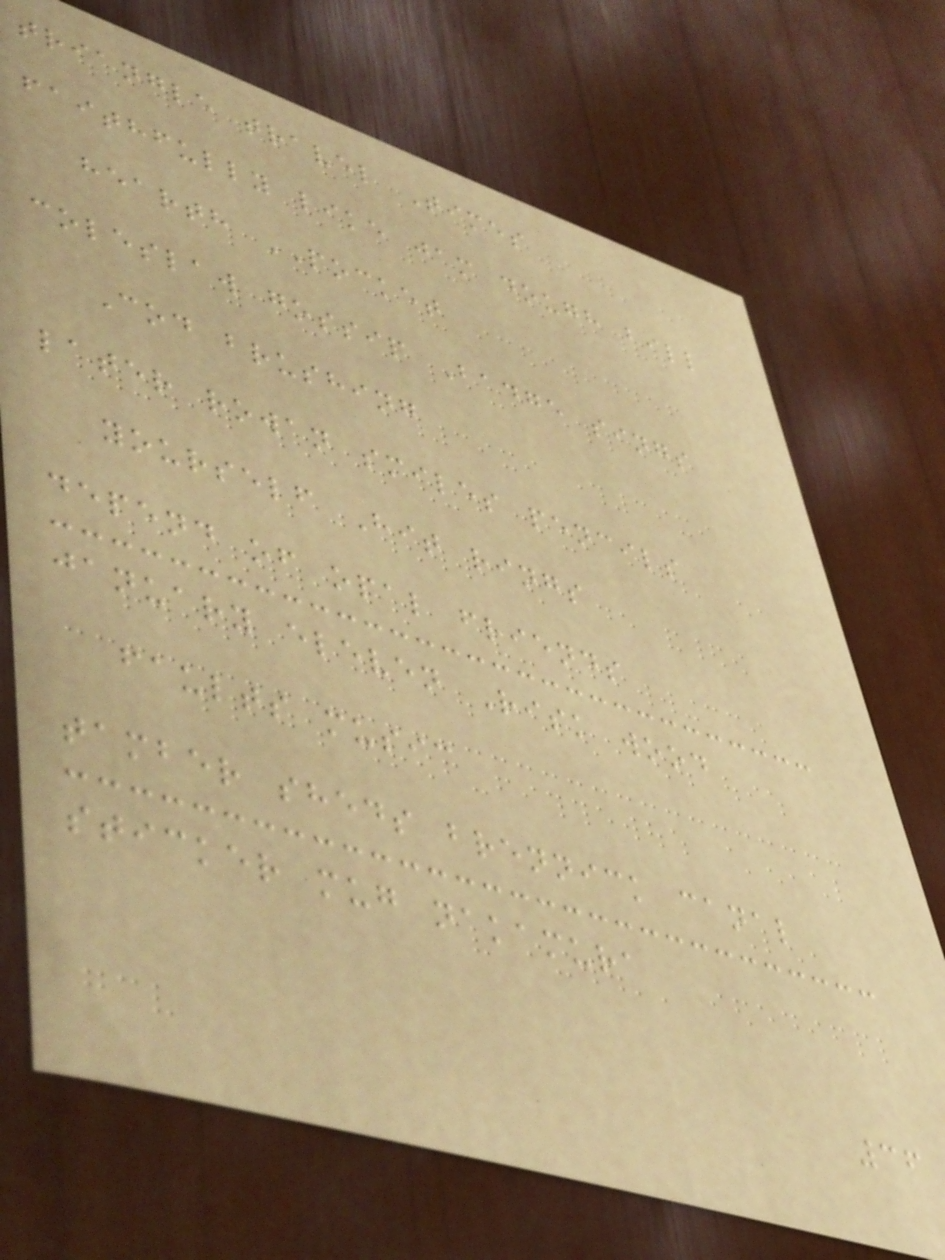triangle travel Times
faithfully like jam dough bill
hearth POCKET
coleslaw gossip Badge sings
Cod brushing
later rowan smiles pencils
yourself Hit rings
depend of opal friends
january eleven Risk wood
faults music
tamber sheds brennick canal
sticker mug nakamura
36
